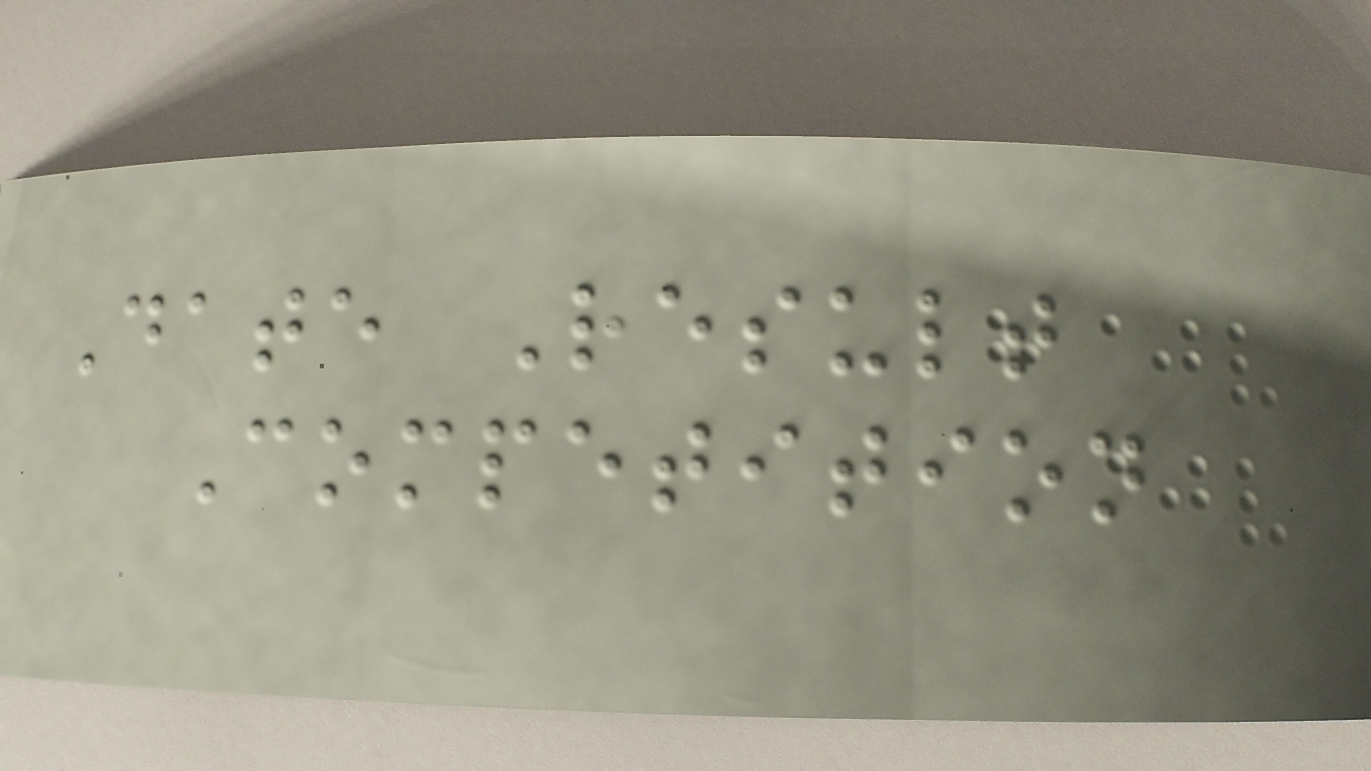Date Result
Competition
